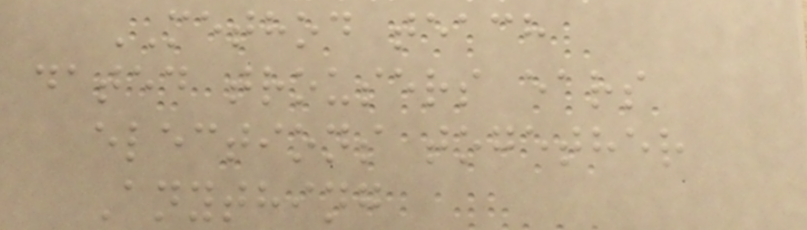METHOD teach
dated trousers ears
elections together
Anything
